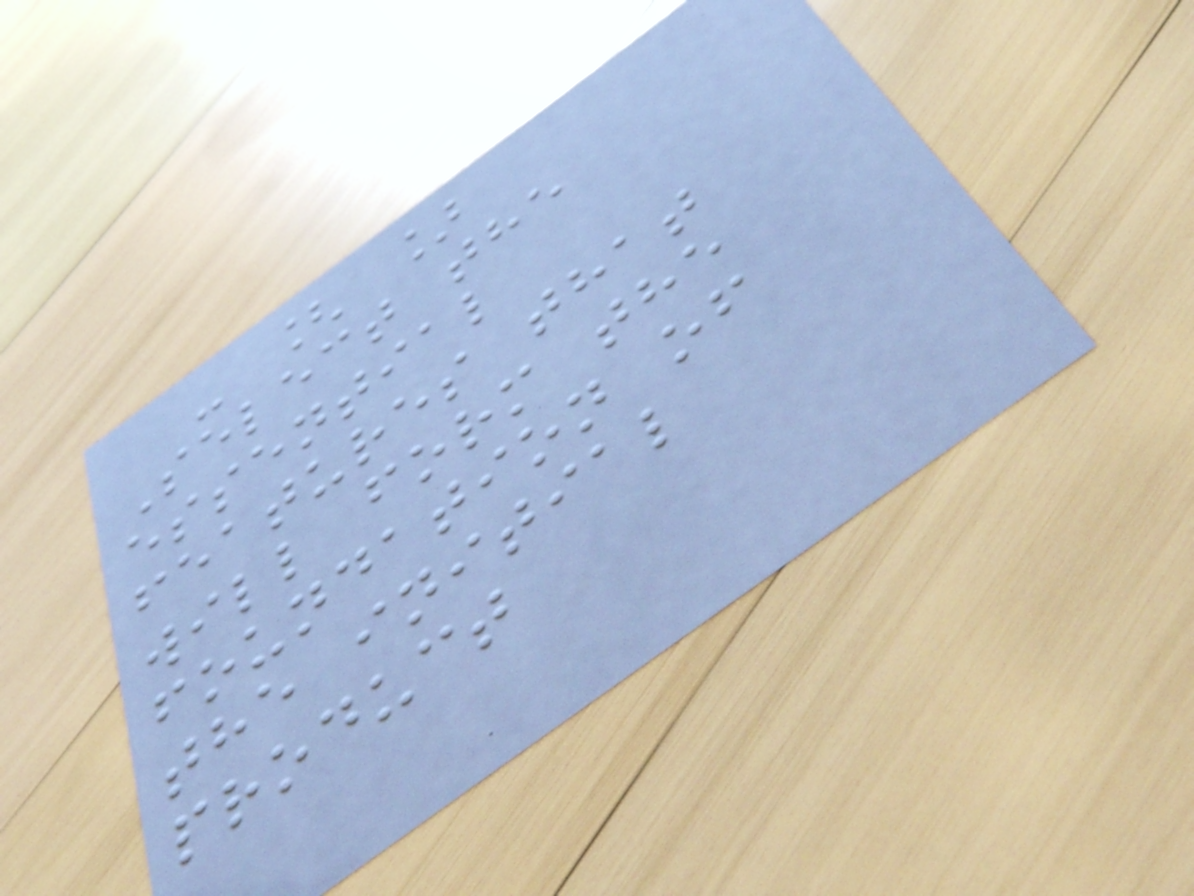- [ ]
Select the
essential
features that
will form the
foundation of
the initial
product
